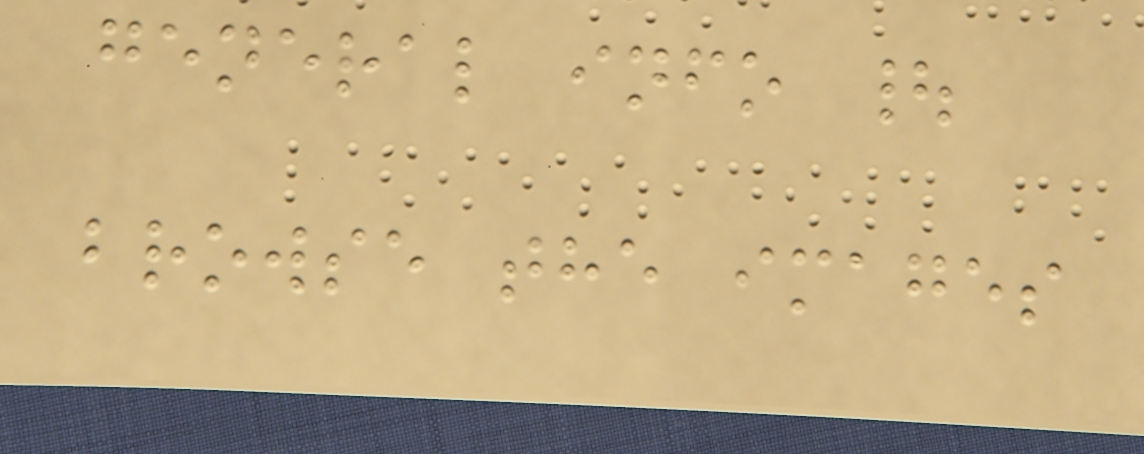general info |
browse the images
